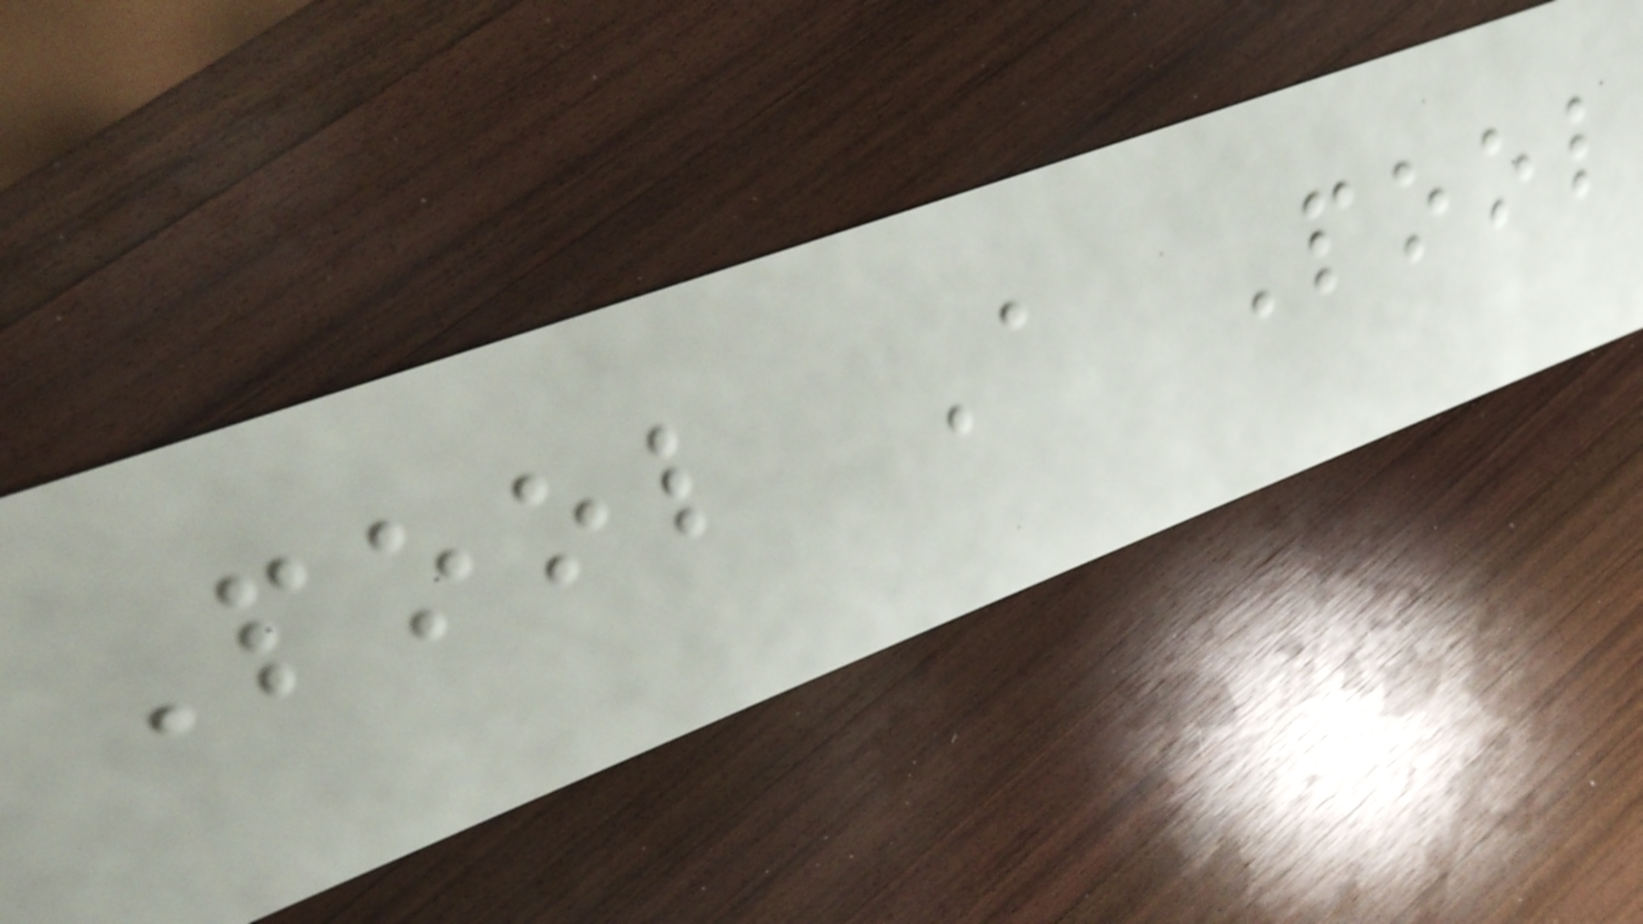Pool A Pool
